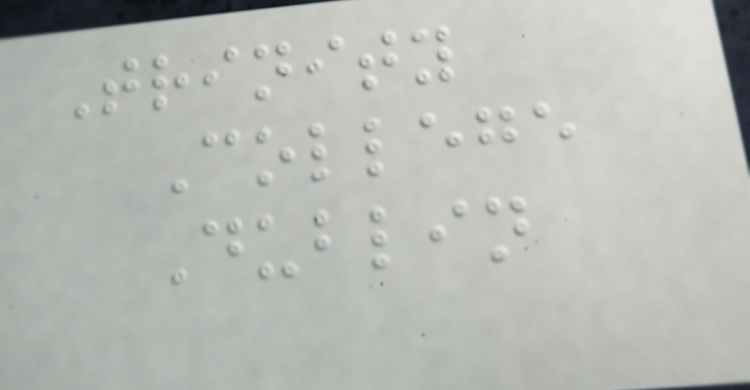Trinity
College
Dublin
